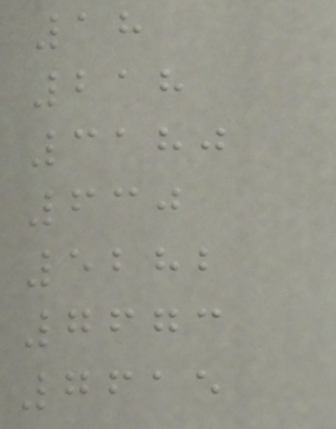18
218
3180
630
5282
7673
7615
